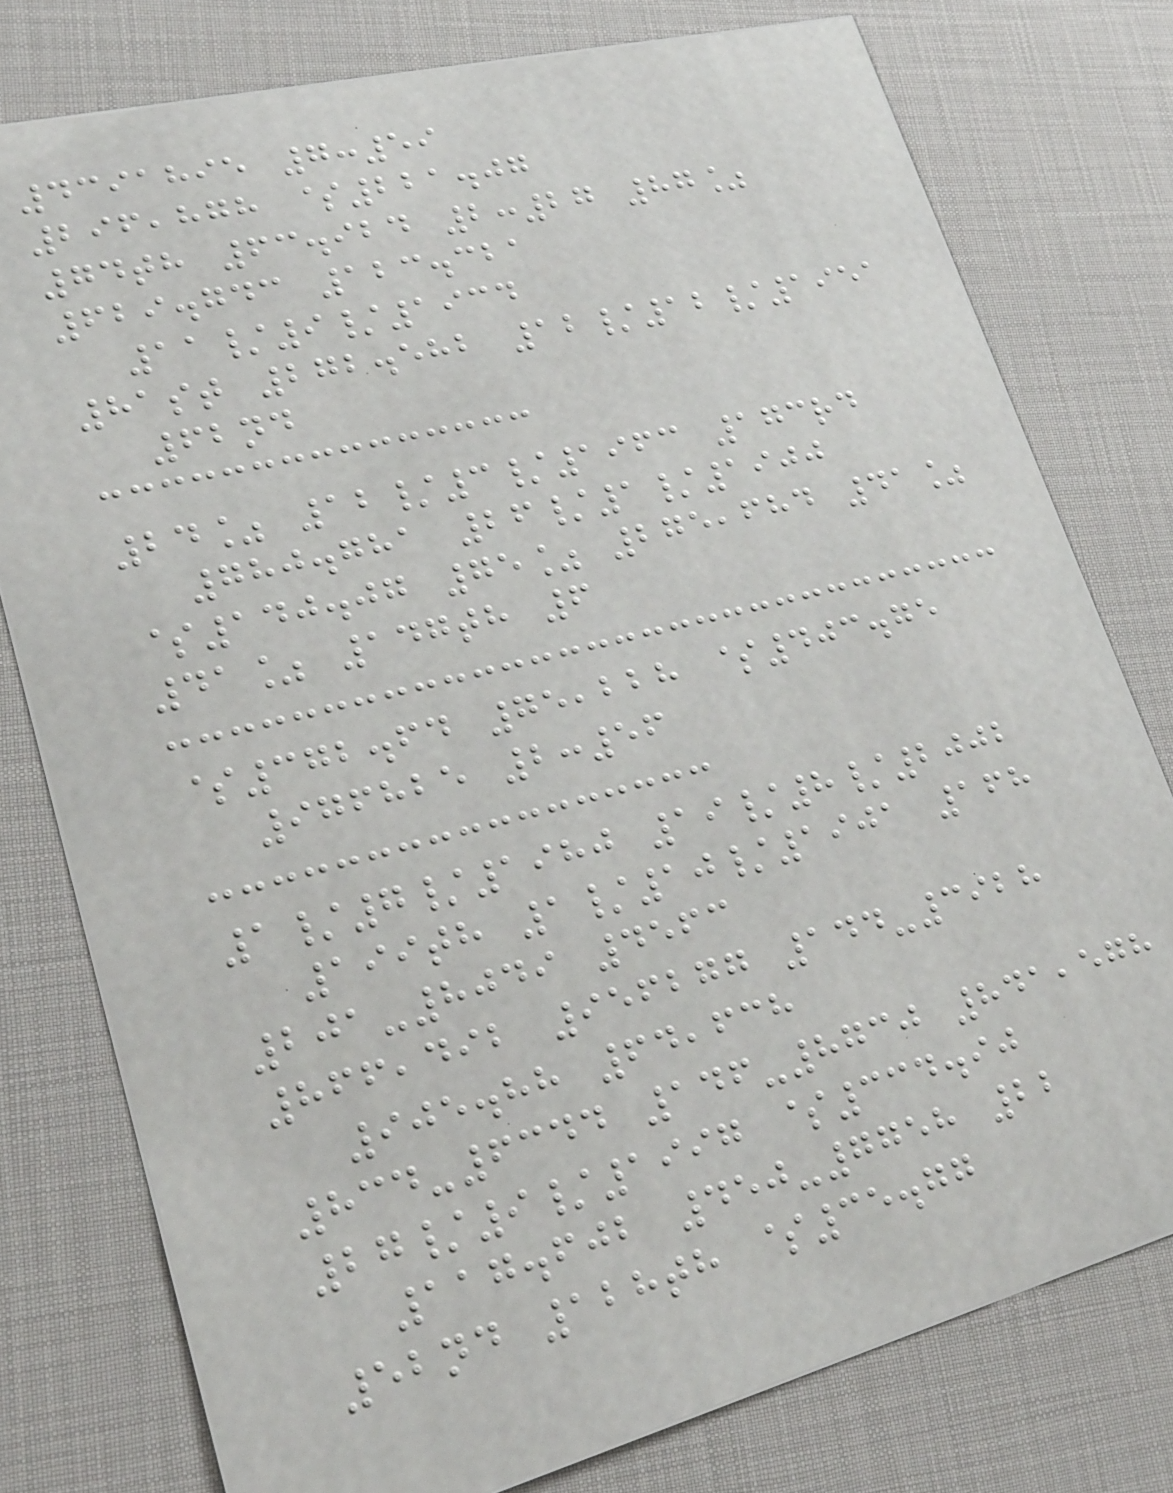4391895 7:59
296,878 $221.07
74th 63.924 2:27 87%
629.743 123.321
11/9/1934
81st 272.582 12/12/1951
62nd
24% 12/3/1963 173rd
780.781 26/1/1900
$140.07 75% 275,684 41%
41% 147th 6
$372.64 75,228 $403.75
976825 2:56
1/7/1980 19/8/2002
199th 1/10/1901 168
201-8049 4563
866,492 956277 144-3928
905.88 64,638
834-6344 146-8730 841,578
27/9/1997 $334.90
117.602 450-7758 22
52nd 128th $35.77
